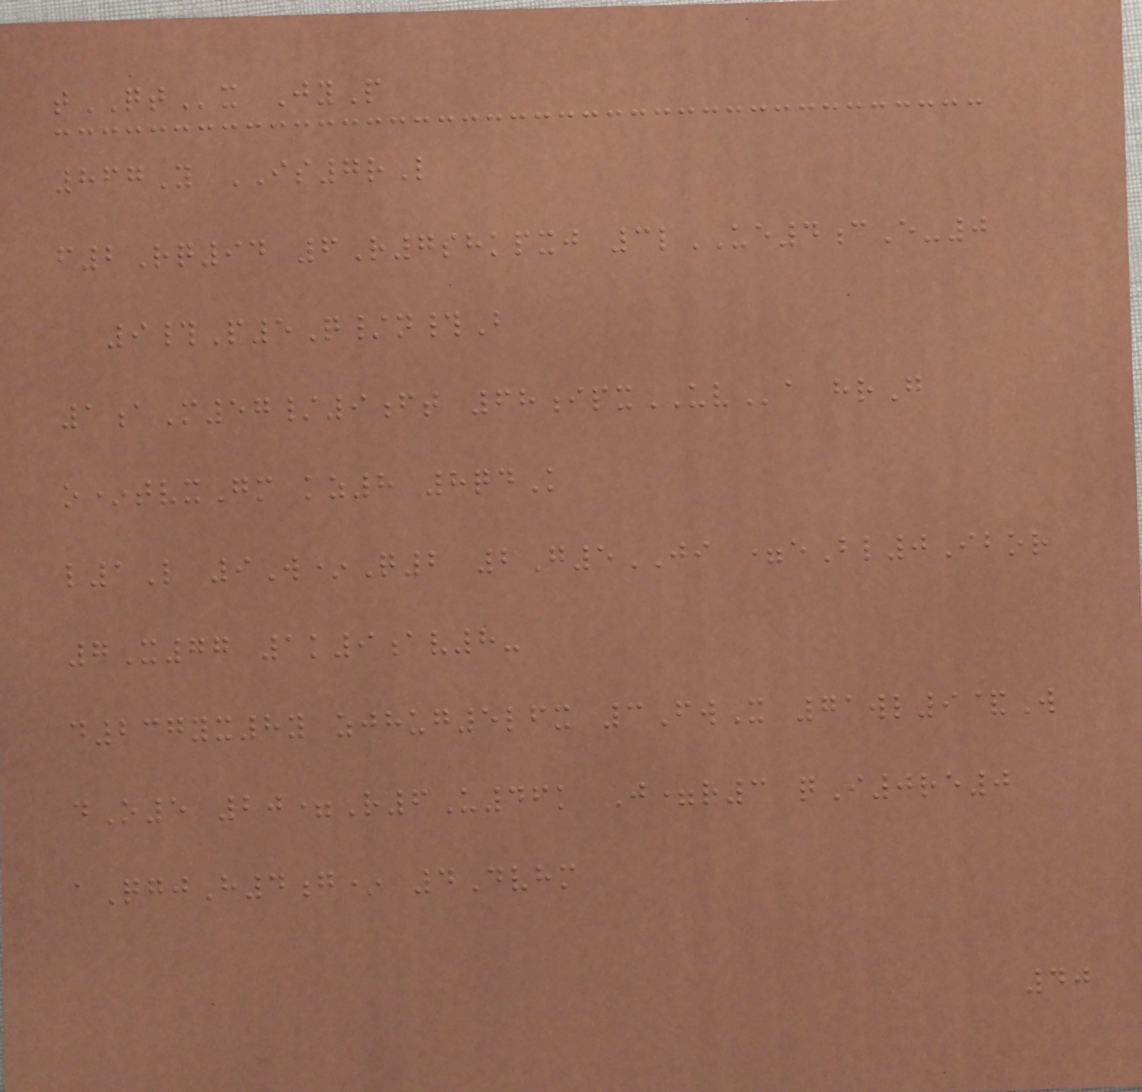tQTx JyP
867Y IS7rL
f2Rq94 6R7shkpxj 3lUE4cE-0
9#P5Q/n#B
1aM57/9ft 68ipxUVa hrG
o*tvxGm kz8 8qdK
l1L 9W*Q2 2G5JI =eBl0Ibor
7X77 1k9av8-
d237yx8y zjhug5lfx 3FwX 71wl9&W
dO5 20=R6U46k J=r3 qI0re0
aQgjH4g* 4Dvhm
40
